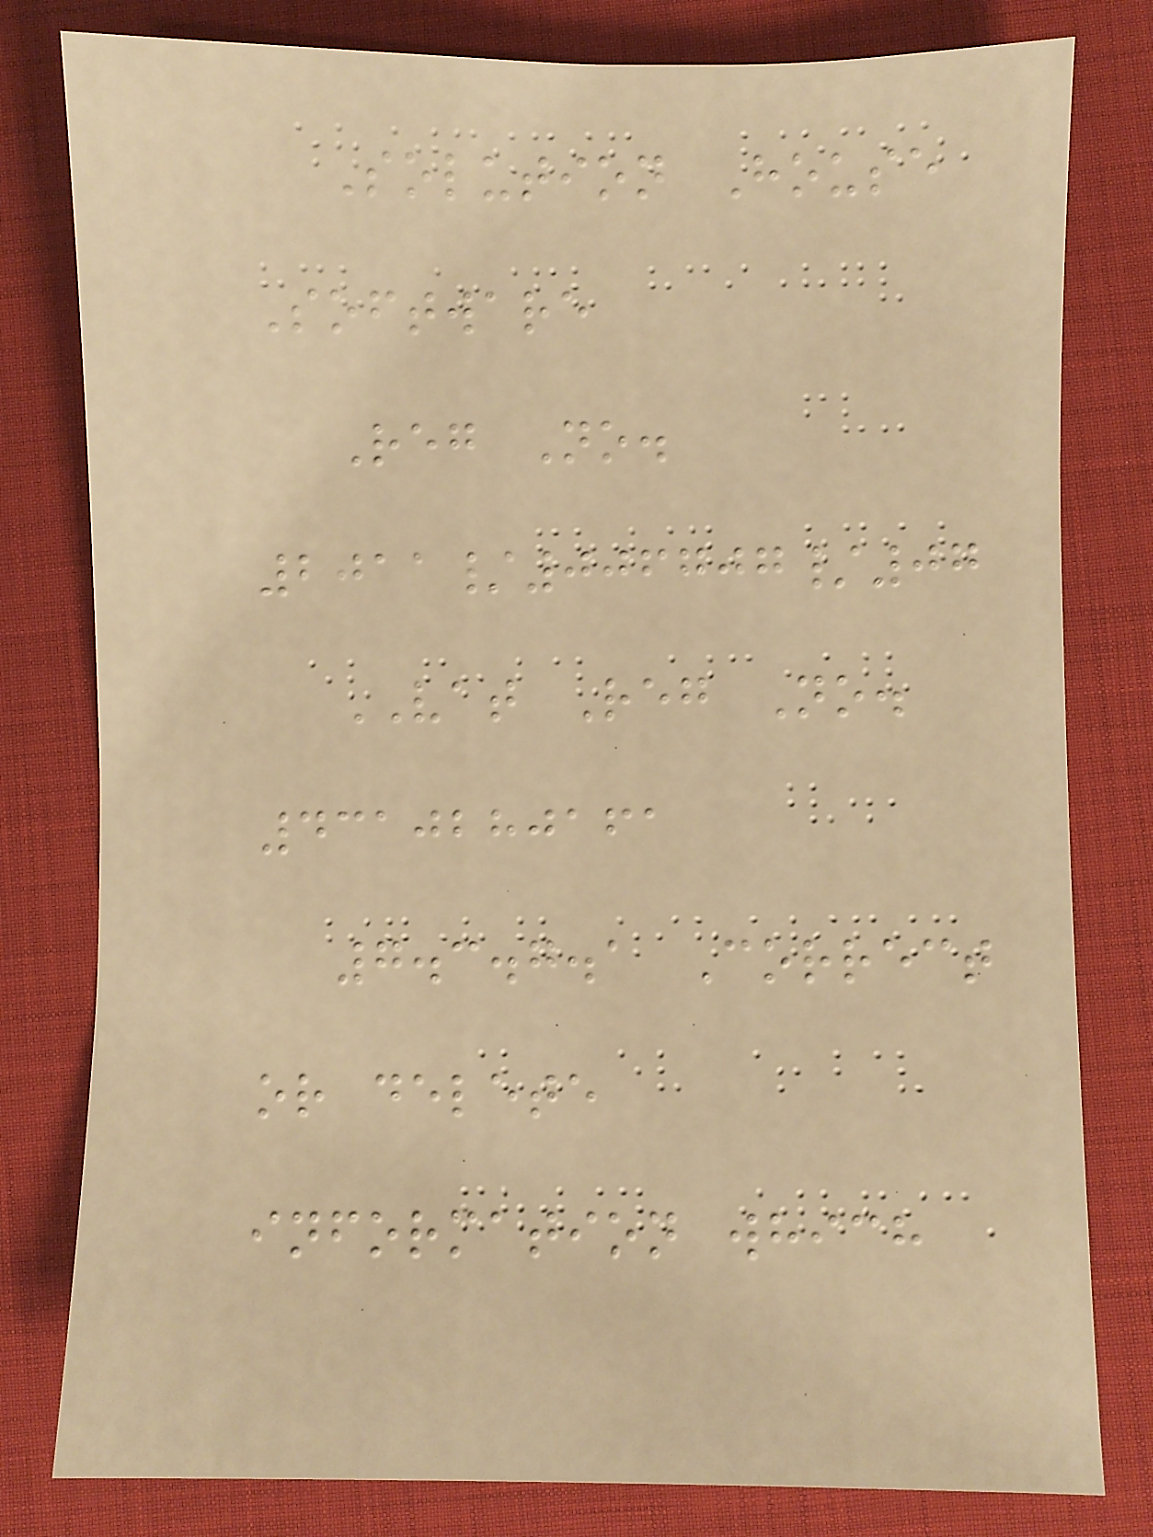Solution House
Software
Reg No.
2011/006707/07
VAT Reg No.
4310280161
7.3.7.1 Correct
or delete
information which
